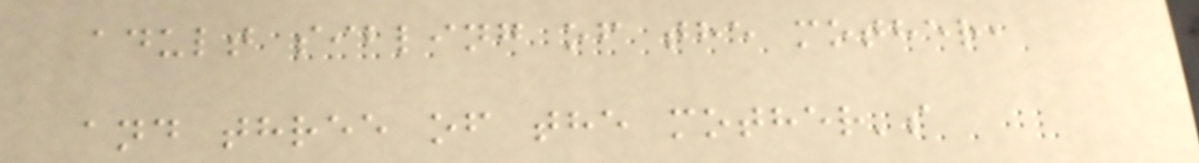adult sibling of the mother,
and three of the mother's
